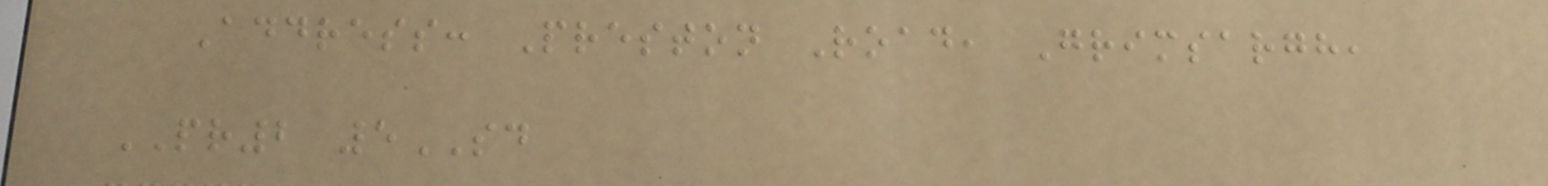Address: Preston Road, Grimsargh,
PR2 5SD
